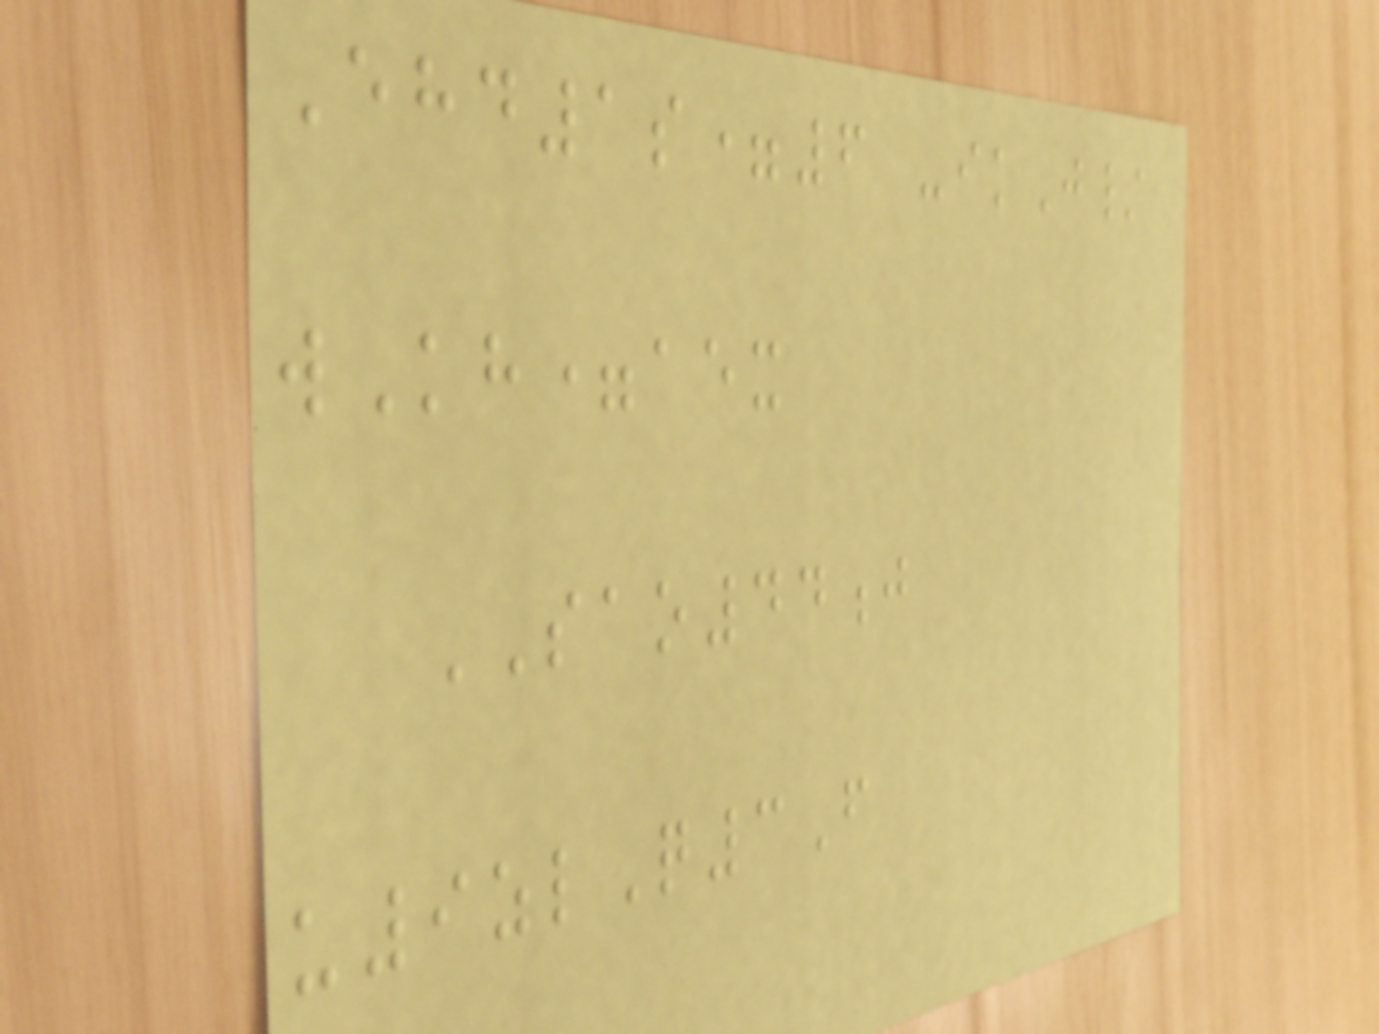Ehd1s=6 -ikJ/
wKh=aex
SAO44j
u9zlQ3F
